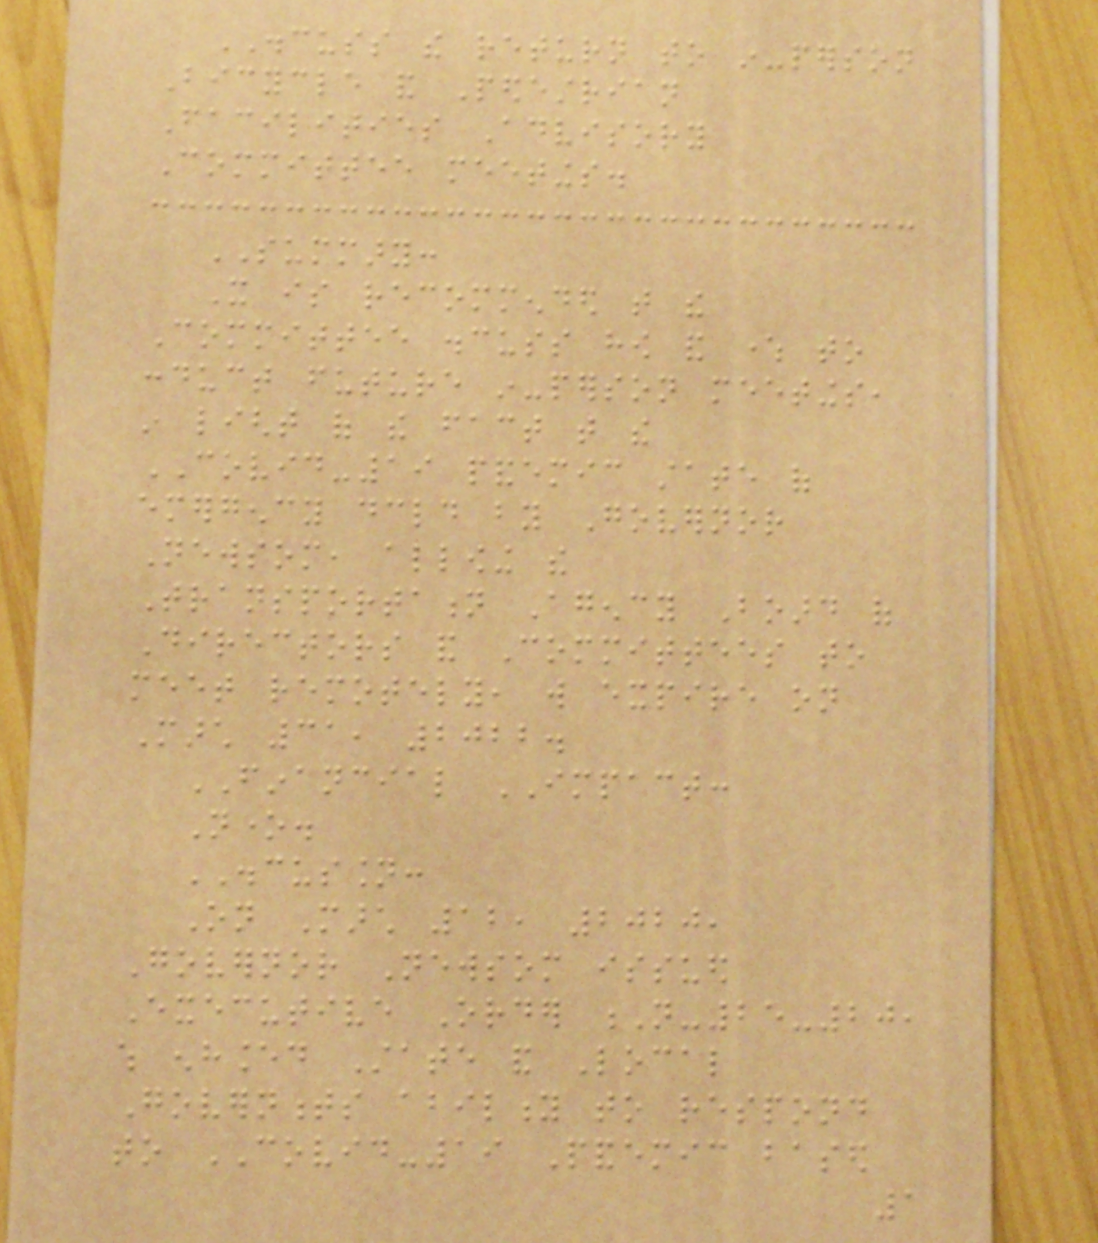DISCUSS the return to in-person
Bicycle and Pedestrian
Facilities Advisory
Committee meetings.
SUMMARY:
It is recommended that the
Committee discuss how and where to
conduct future in-person meetings,
in light of the fact that the
COVID-19 pandemic state of
emergency declared by Governor
Newsom, allowing the
Transportation Agency Board of
Directors and Committees to
meet remotely, will expire on
March 31, 2022.
FINANCIAL IMPACT:
None.
DISCUSSION:
On March 12, 2020,
Governor Newsom issued
Executive Order N-25-20,
which enhanced State and Local
Governments ability to respond
to COVID-19 Pandemic based
1
